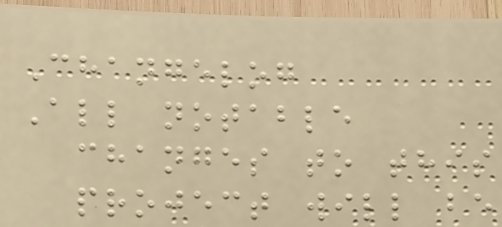Changelog
All notable
changes to this
project will be
